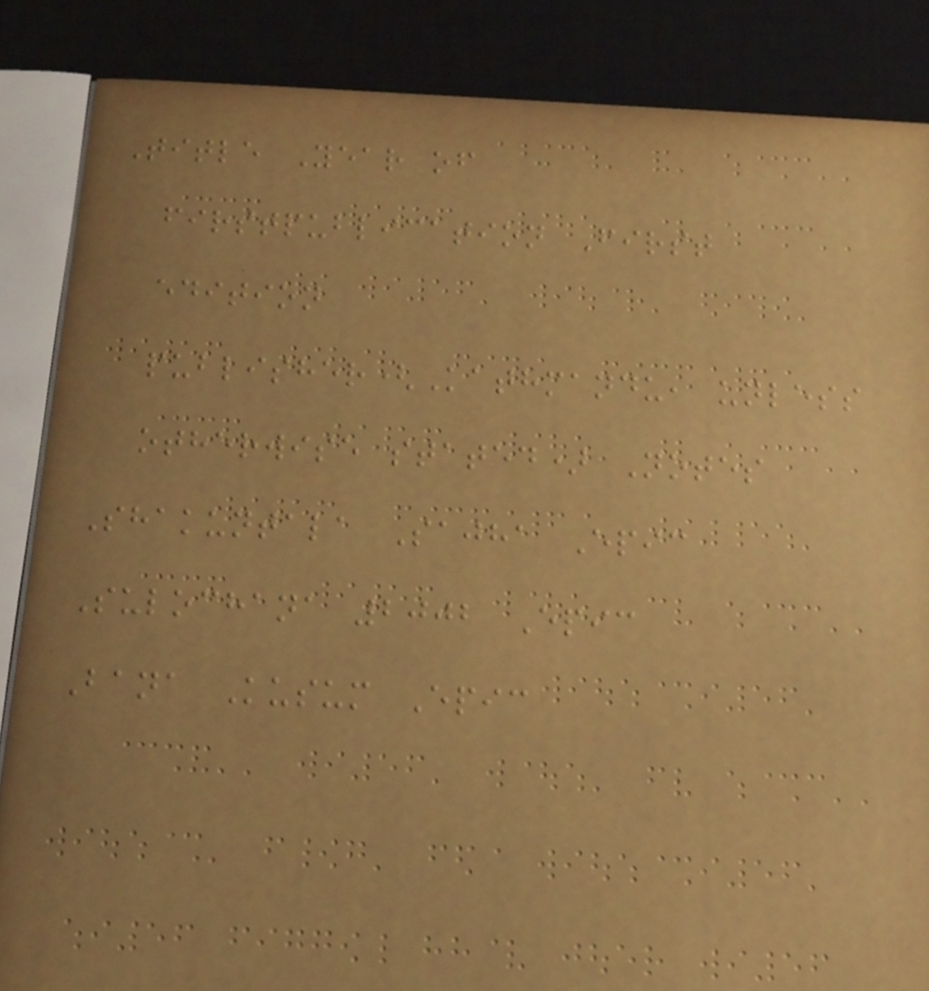Title Year of
firstpublication First
edition
publisher(Kathmandu, unless
otherwise stated) Notes
Shakuntala Sajha Epic
Sulochana 2002 Epic
Bana Kusum Epic
